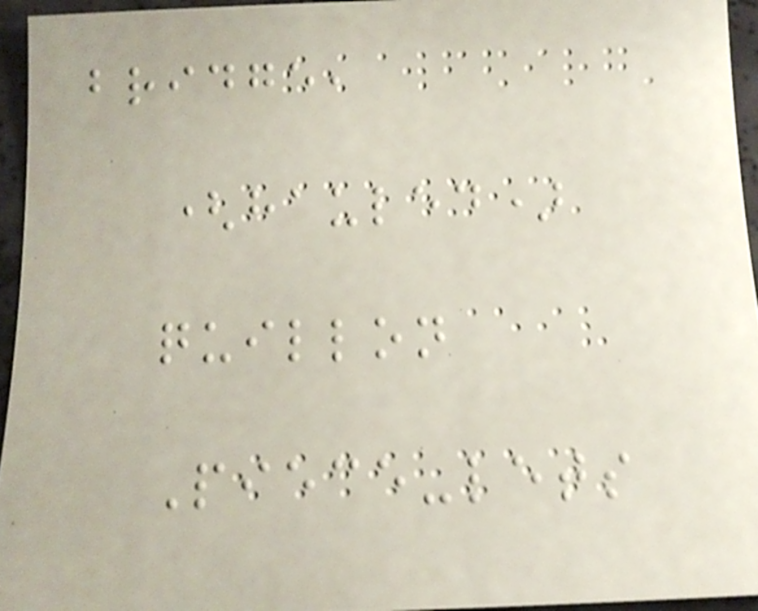bridge,
(hauled)
quillon
Piece-lets
